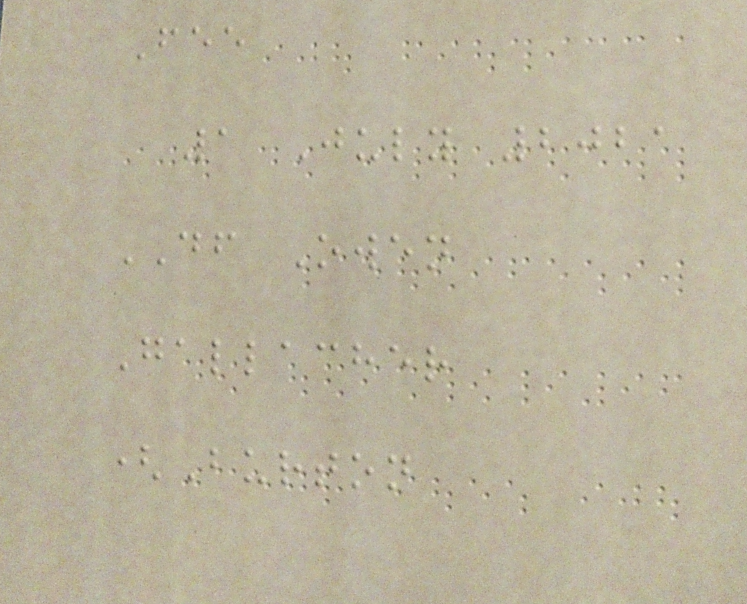Fee
1 July 2021
DF Owen
Gallacher
(Burton
